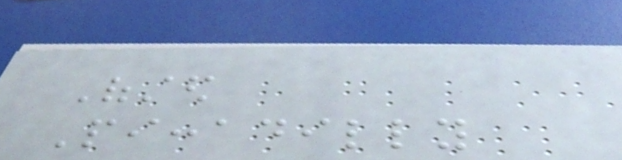Ofsted
Piccadilly
